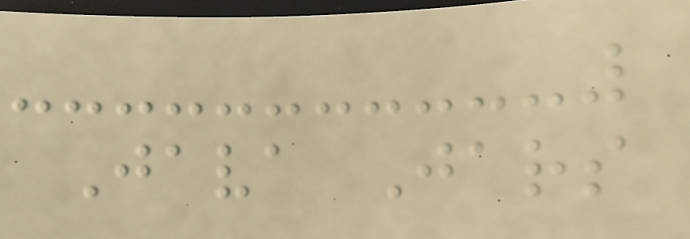Java Jars
